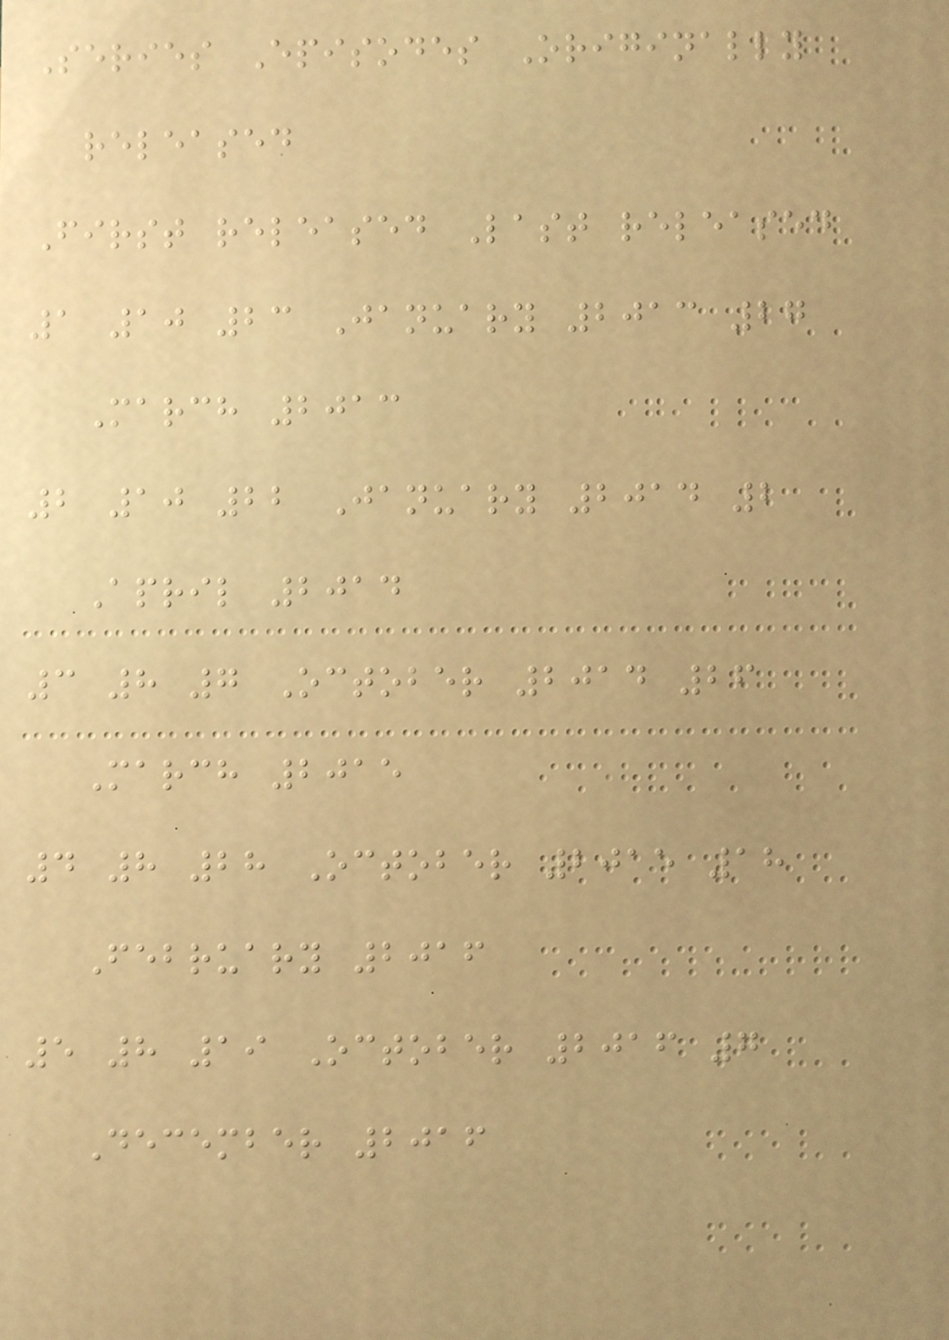Series Episodes Originally
released
First released Last released
1 10 23 January 2013 27
March 2013
2 10 22 January 2014 2
April 2014
3 8 7 October 2014 26
March 2015
4 8 28 October 2015 18
February 2016
5 8 19 October 2016 7
December 2016
